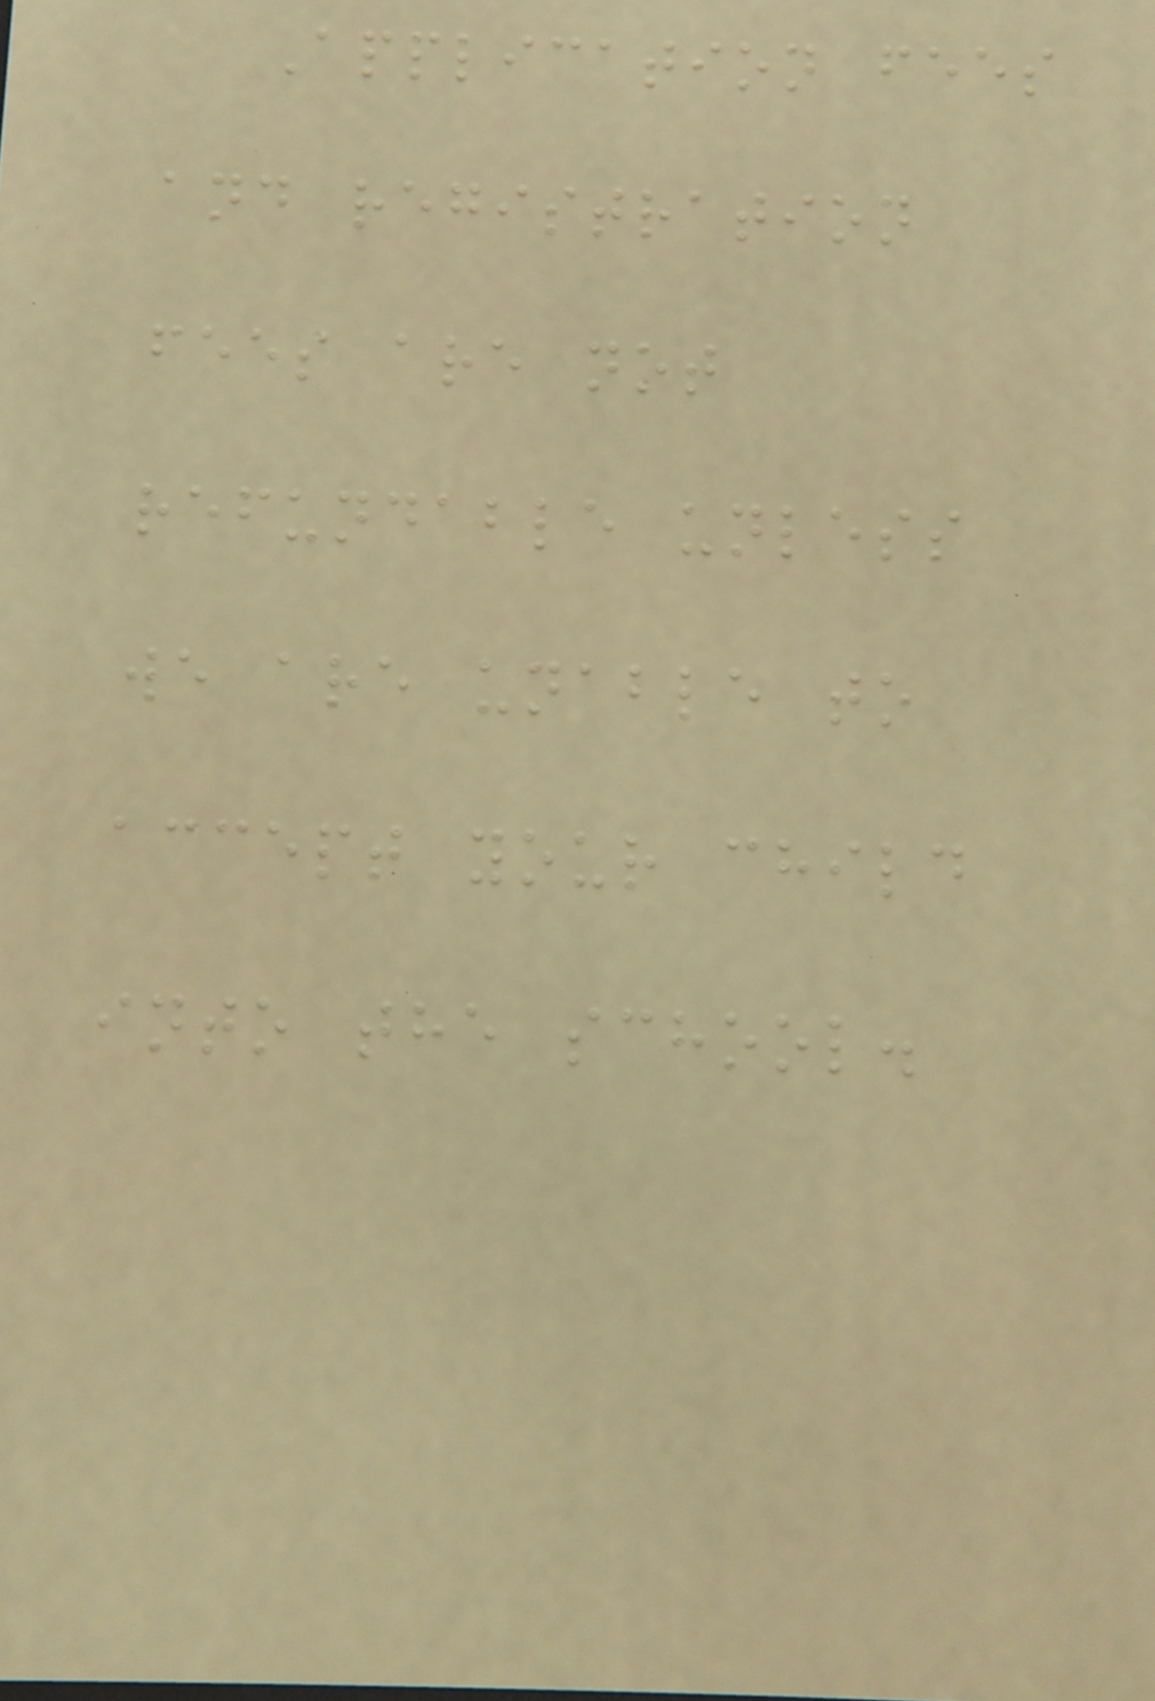Application fees
and registration
fees are not
refundable unless
we are unable to
accept your child
into the school.
